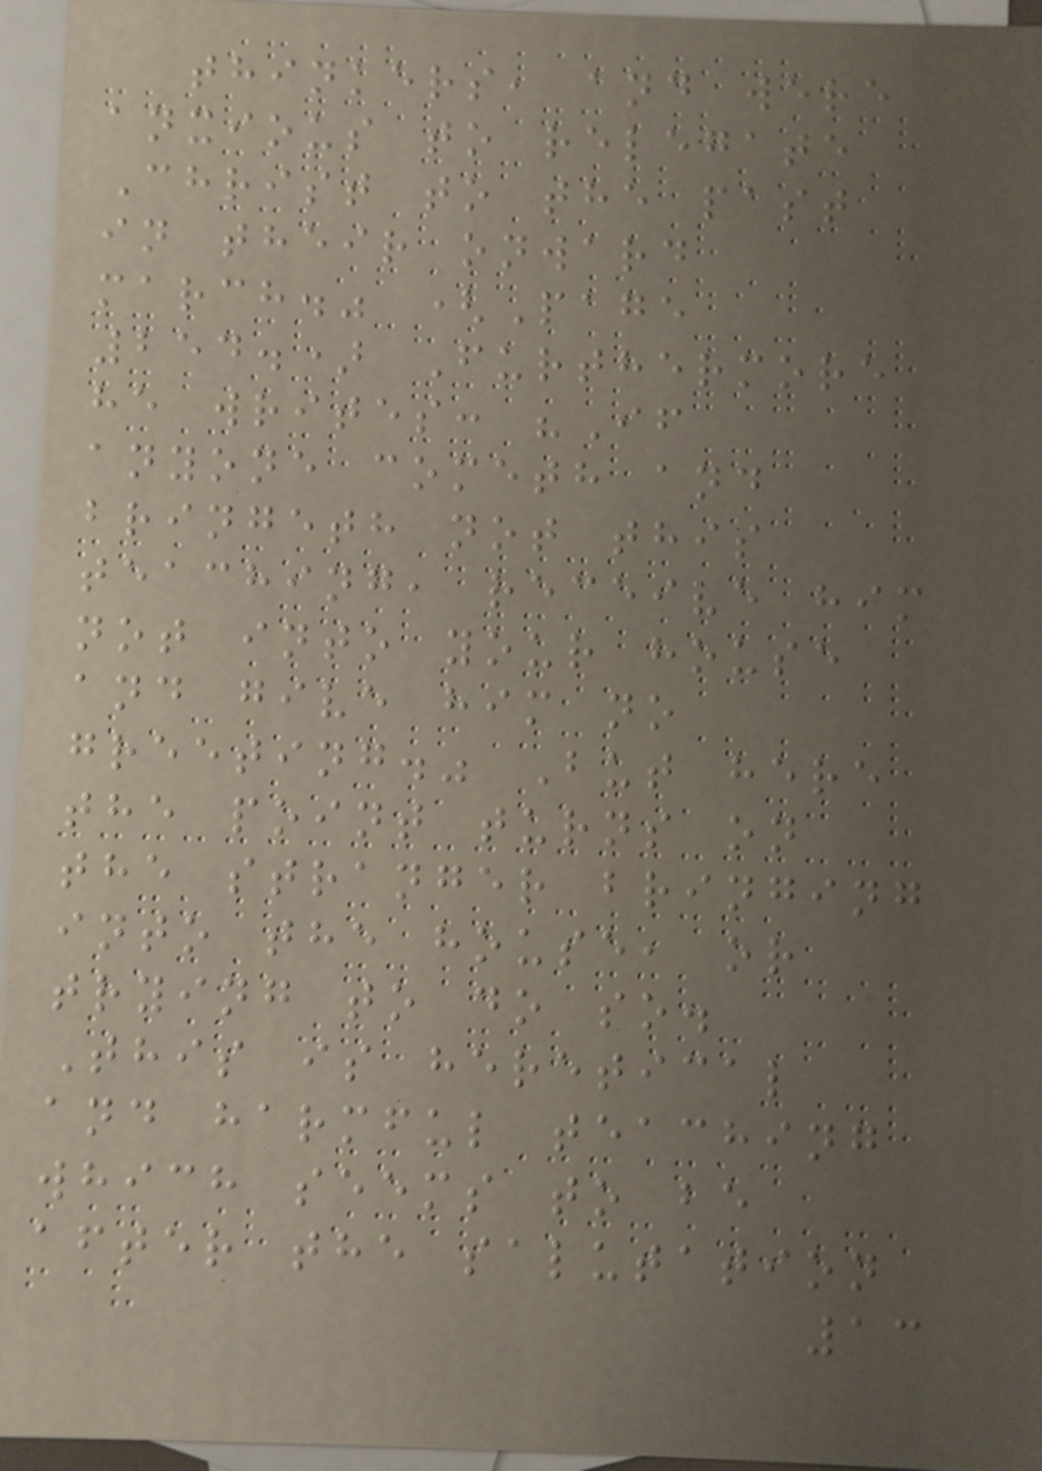thinkers, and were
anxious to relegate
Christ to the past
in their onward
march." (Page
254.) Furthermore
he writes: "If
anyone cometh and
bringeth not this
teaching, receive him
not into your house
and give him no
greeting." But here
the point turns on
the stranger bringing
into the house, or
trying to do so.
This is heretical
and harmful teaching
which seems to be
after the salutation
13
